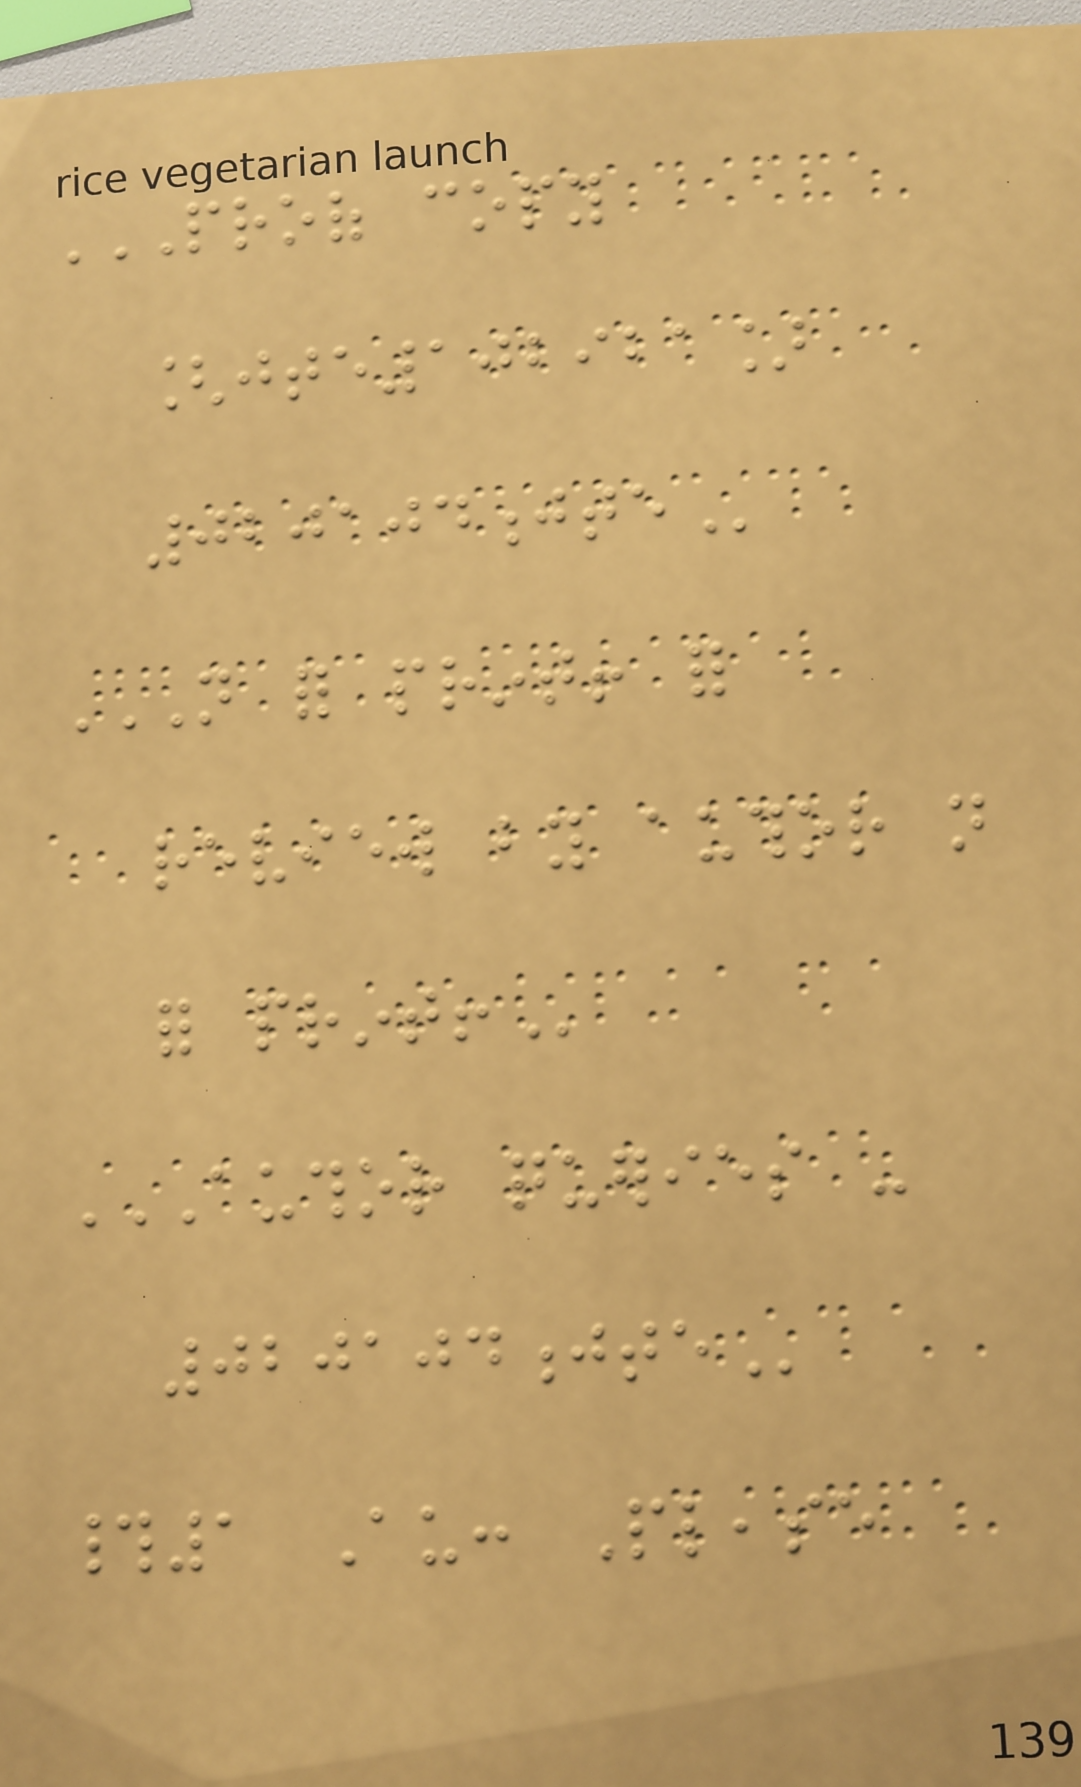PROOF COPY
[JTE102921]
020104JTE
NOT FOR PRINT! FOR
REVIEW BY AUTHOR NOT
FOR PRINT!
AUTHOR QUERIES -
020104JTE
#1 Au: Please
